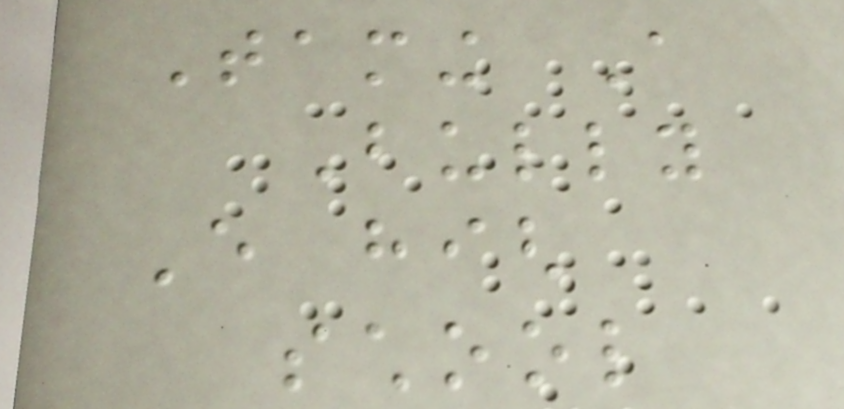Taming A
Bully
Every high
school
